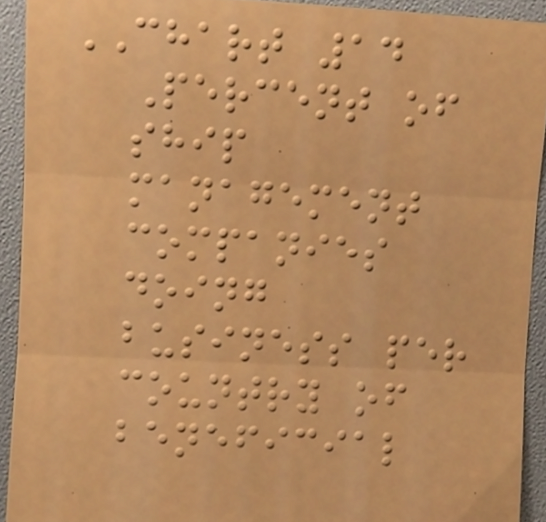CHART 14
Percent of
ship
management
companies
doing
business per
country of
beneficial
